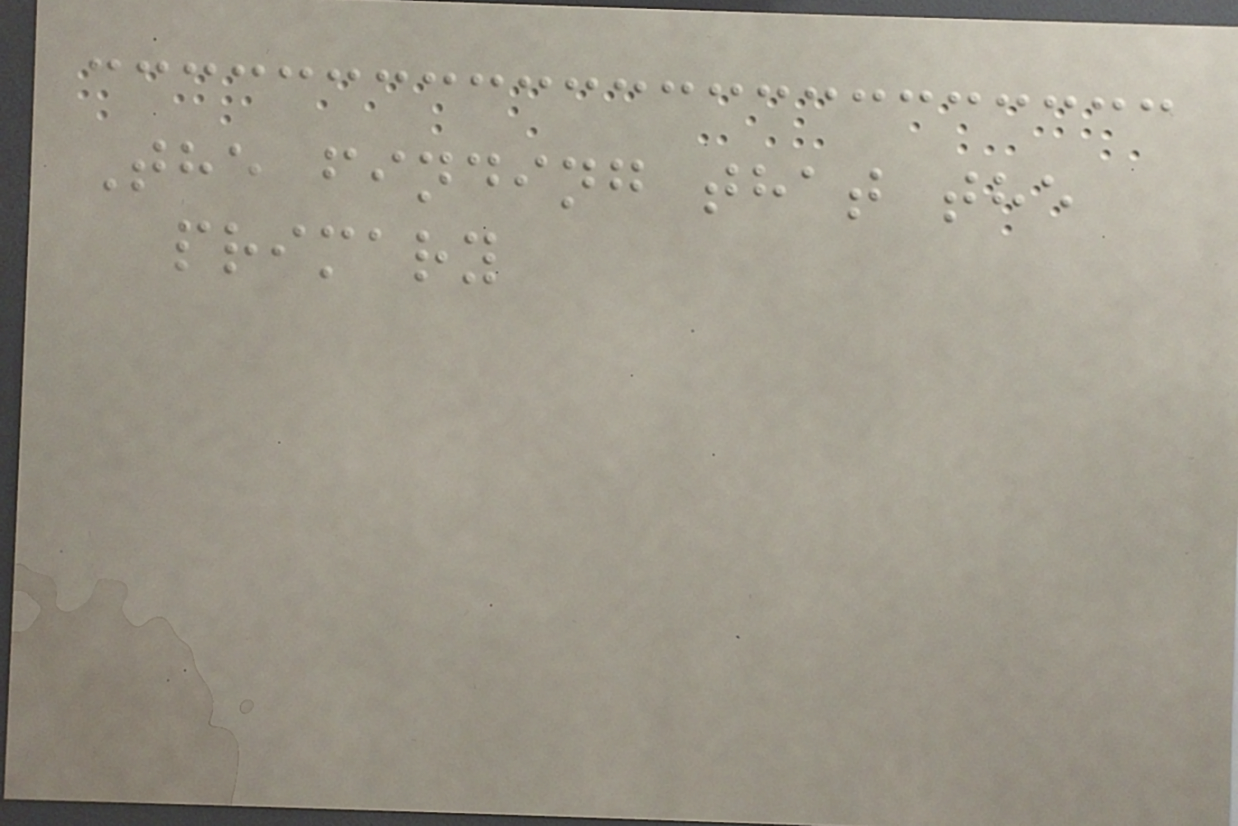The finding that the
primary
